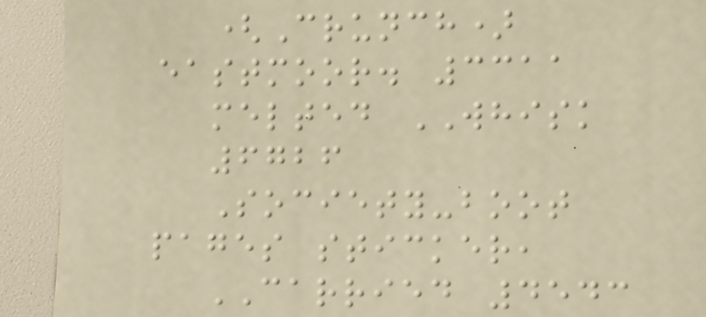(Crunch)
eastmoor. 3311
melted WHISK
6726
Society-boot
pages sticker,
CARRIED 4543
